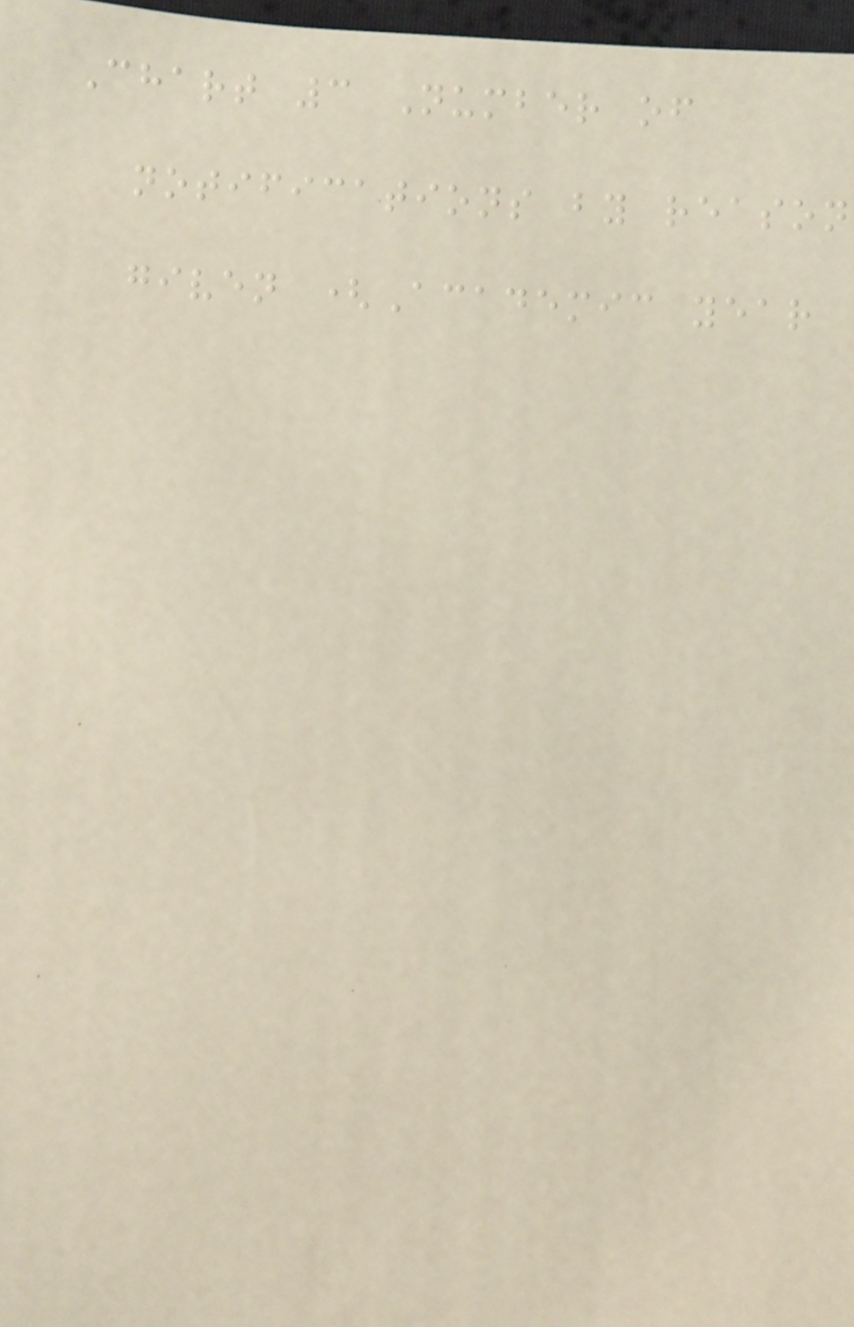Chart 3 Number of
notifications by reason
given (Academic year
